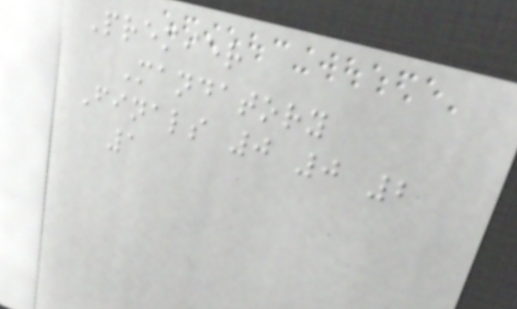Premier
Mandatory
Finals 0 0 2
1
